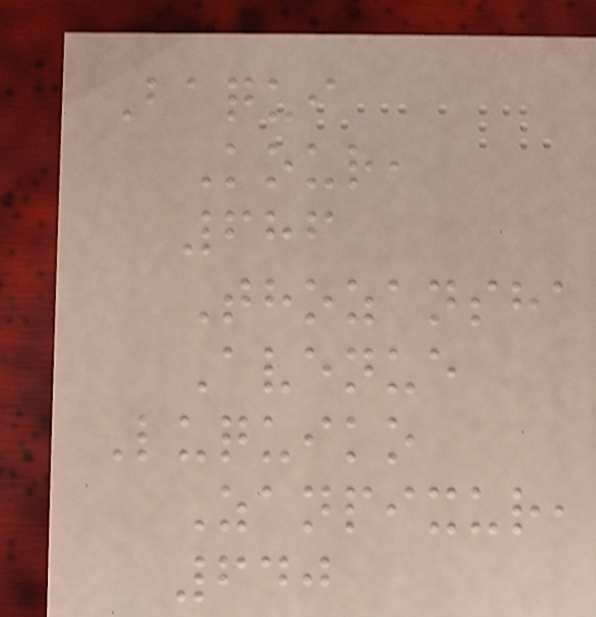Baqui
Kour,
686
Thozansha
Avenue
Luquiko
Zanpixur,
640
